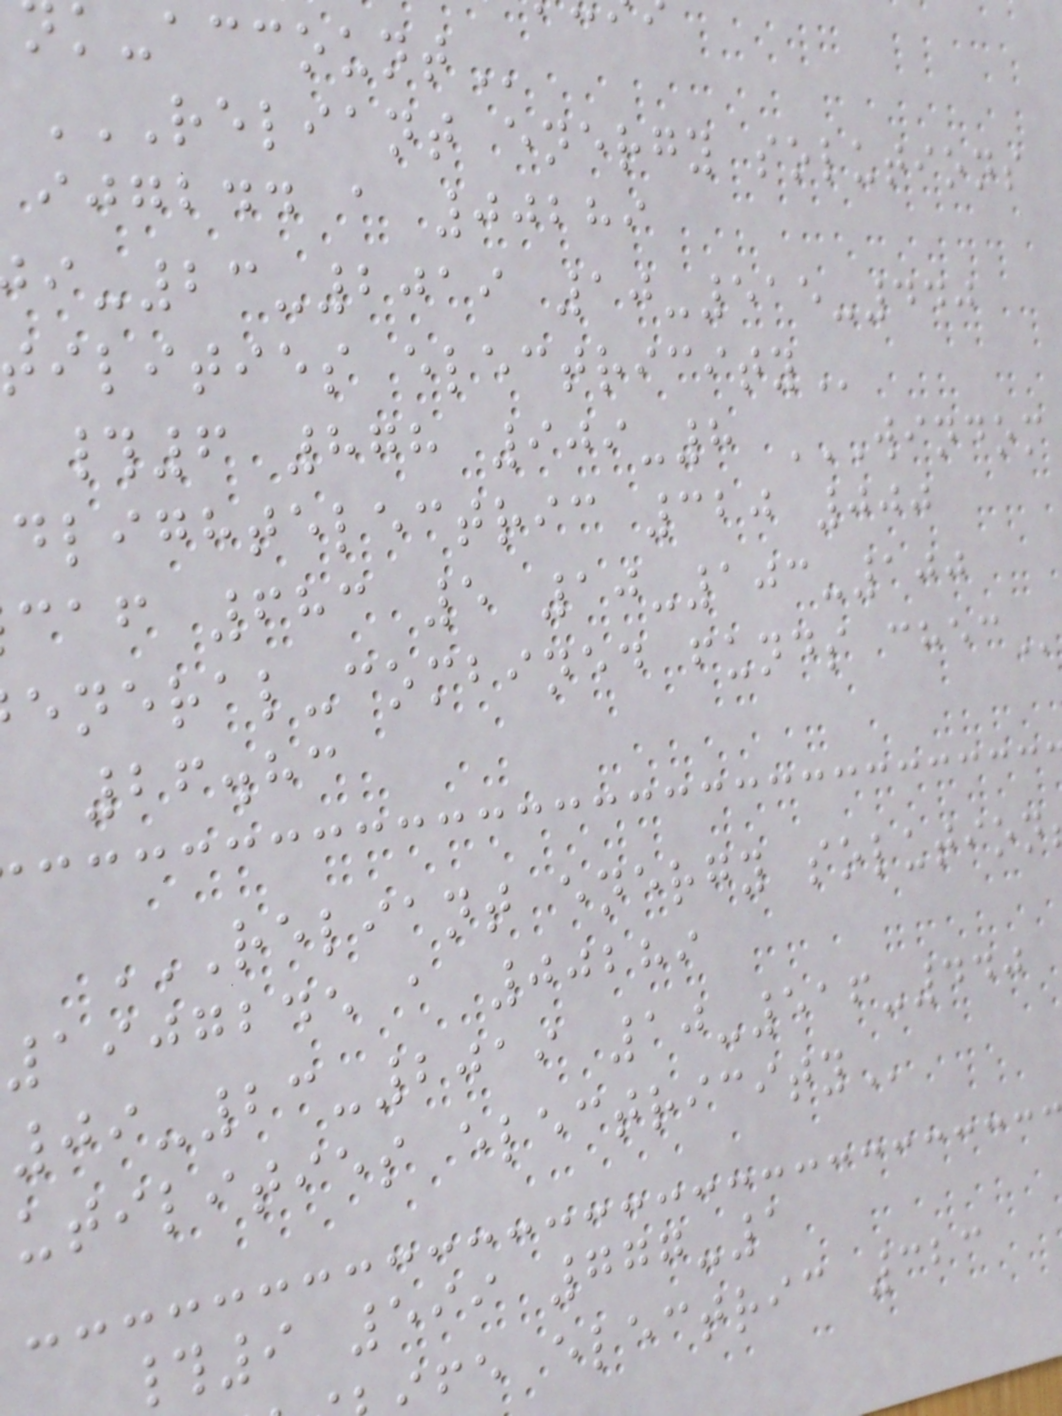RELIANT ENERGY SOLUTIONS
ijgbdd a 00289
-23-2019 10-515-440
ilities
#6 878 909-8 WINDOM
dlightelectric 320 000
caf 683 5 10-103-100
eneral-combined funds
26.83
1907245 a 00289
09-23-2019 10-516-440
utilities
#9 599 777-1
fe electric 323
